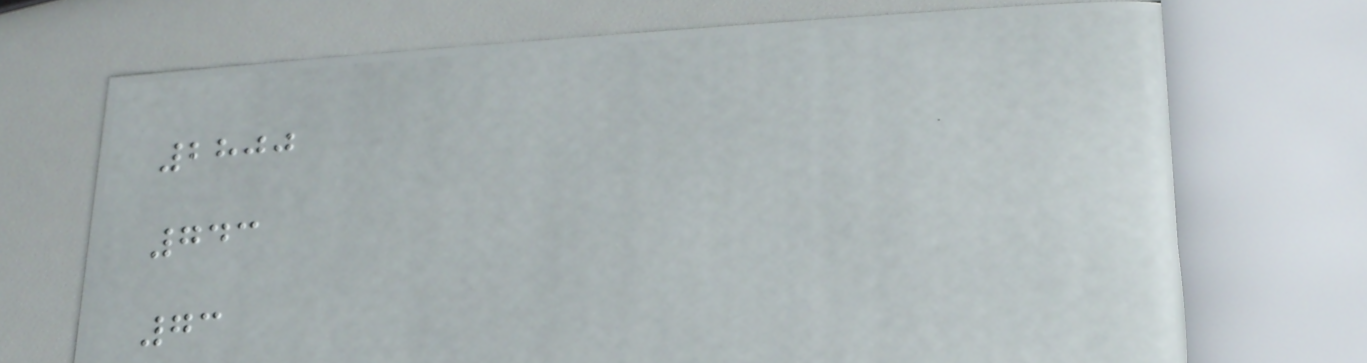2800
743
73
